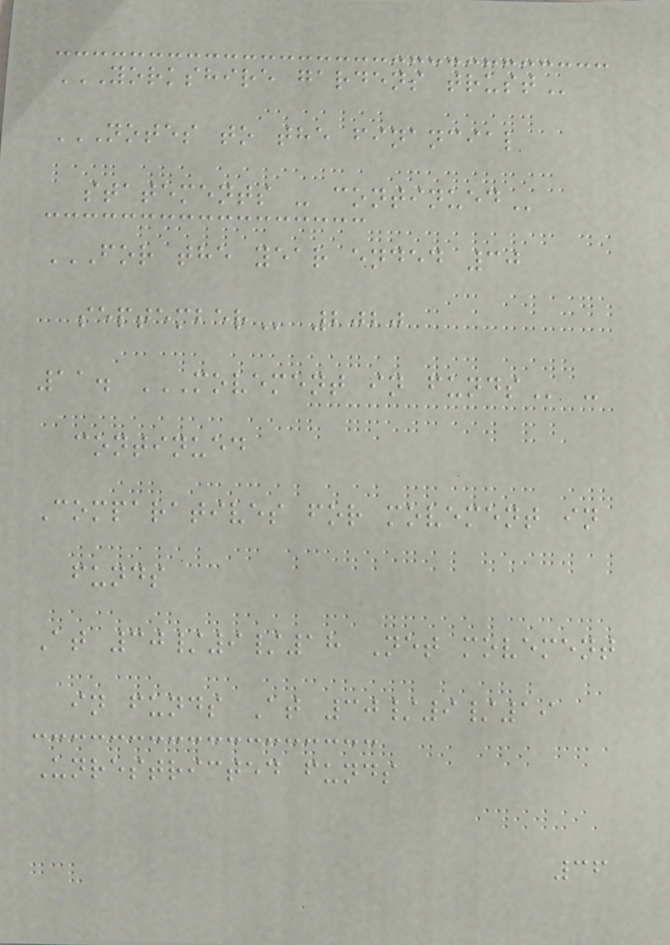YORKSHIRE GARDENS TRUST
NOTES TO THE FINANCIAL
STATEMENTS - CONTINUED
FOR THE YEAR ENDED 30
SEPTEMBER 2020
11. MOVEMENT IN FUNDS -
continued
Comparatives for movement in
funds
At 30/9/18 Net movement
in funds At 30/9/19
Unrestricted funds
36
